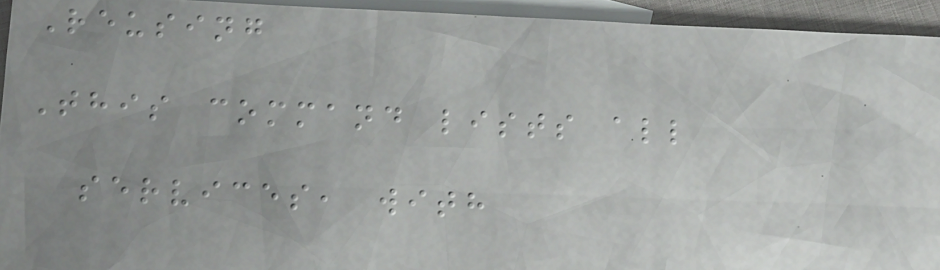Reusing
This command lists all
services, with
